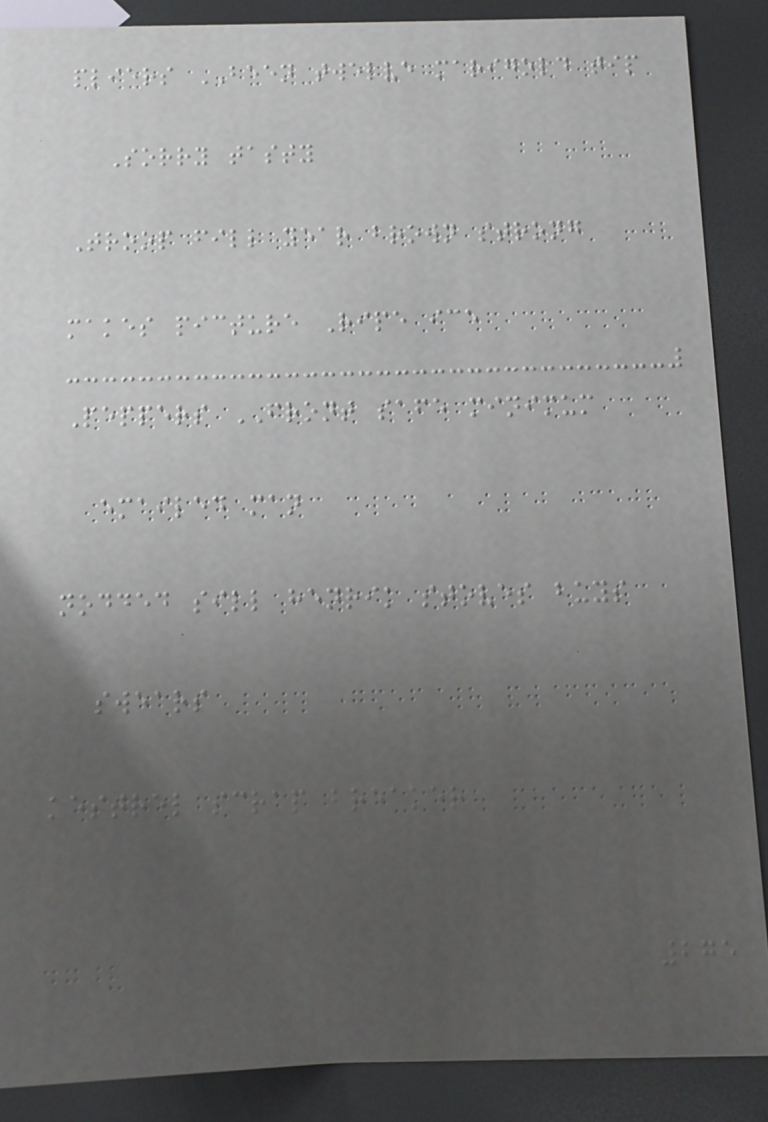pliers BEEN twelve marigold tip
Sorry tasty
Troop fill year brown strong
makes picture Ripe ice
Peppers FRONT safe minimum
emailed man
nodded sill henrik stoves buys
swears
kestrel scrap breaker
275
